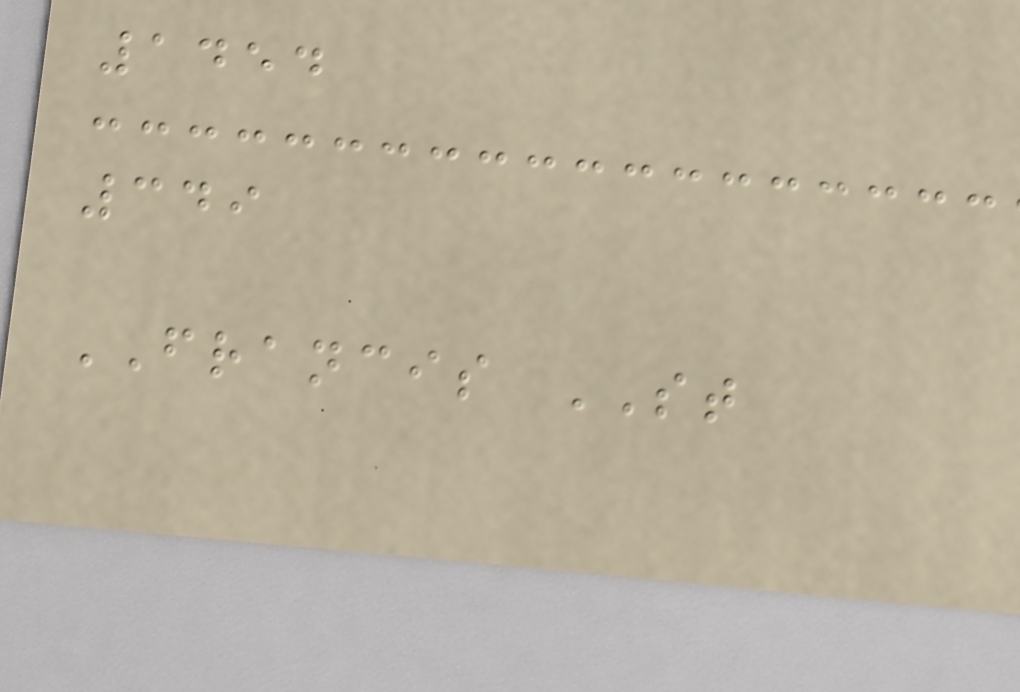1454
349
FRANCIS ST
